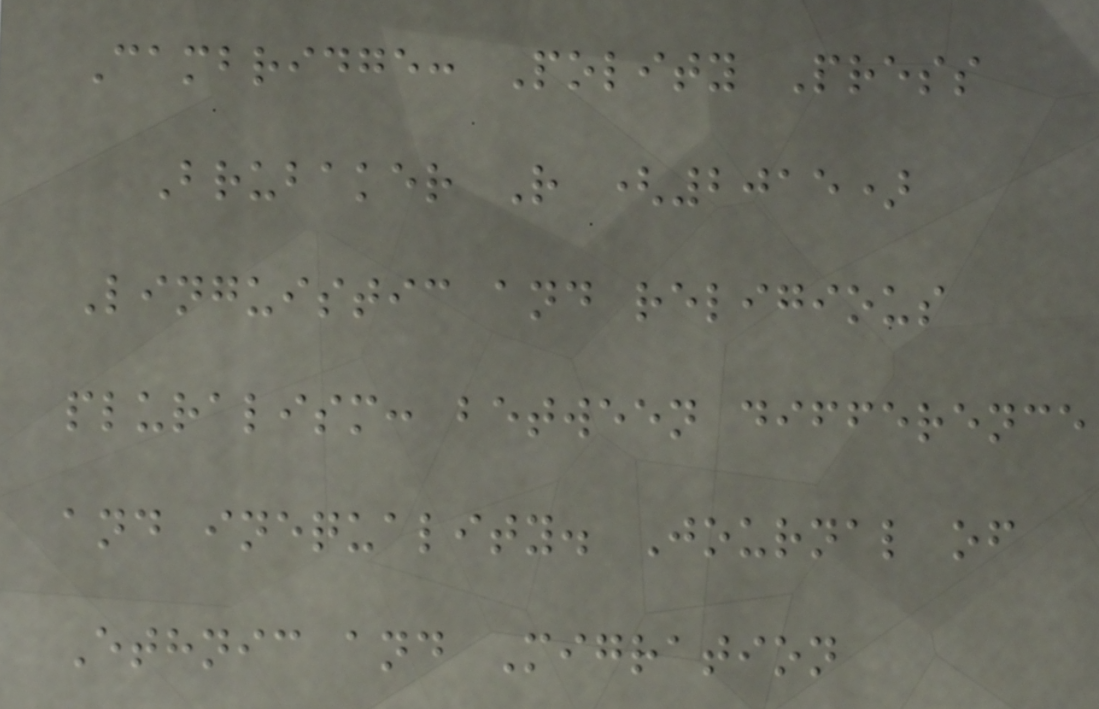Cambridge: Polity Press
Brubaker R (2015)
Linguistic and religious
pluralism: between difference
and inequality. Journal of
Ethnic and Migration
